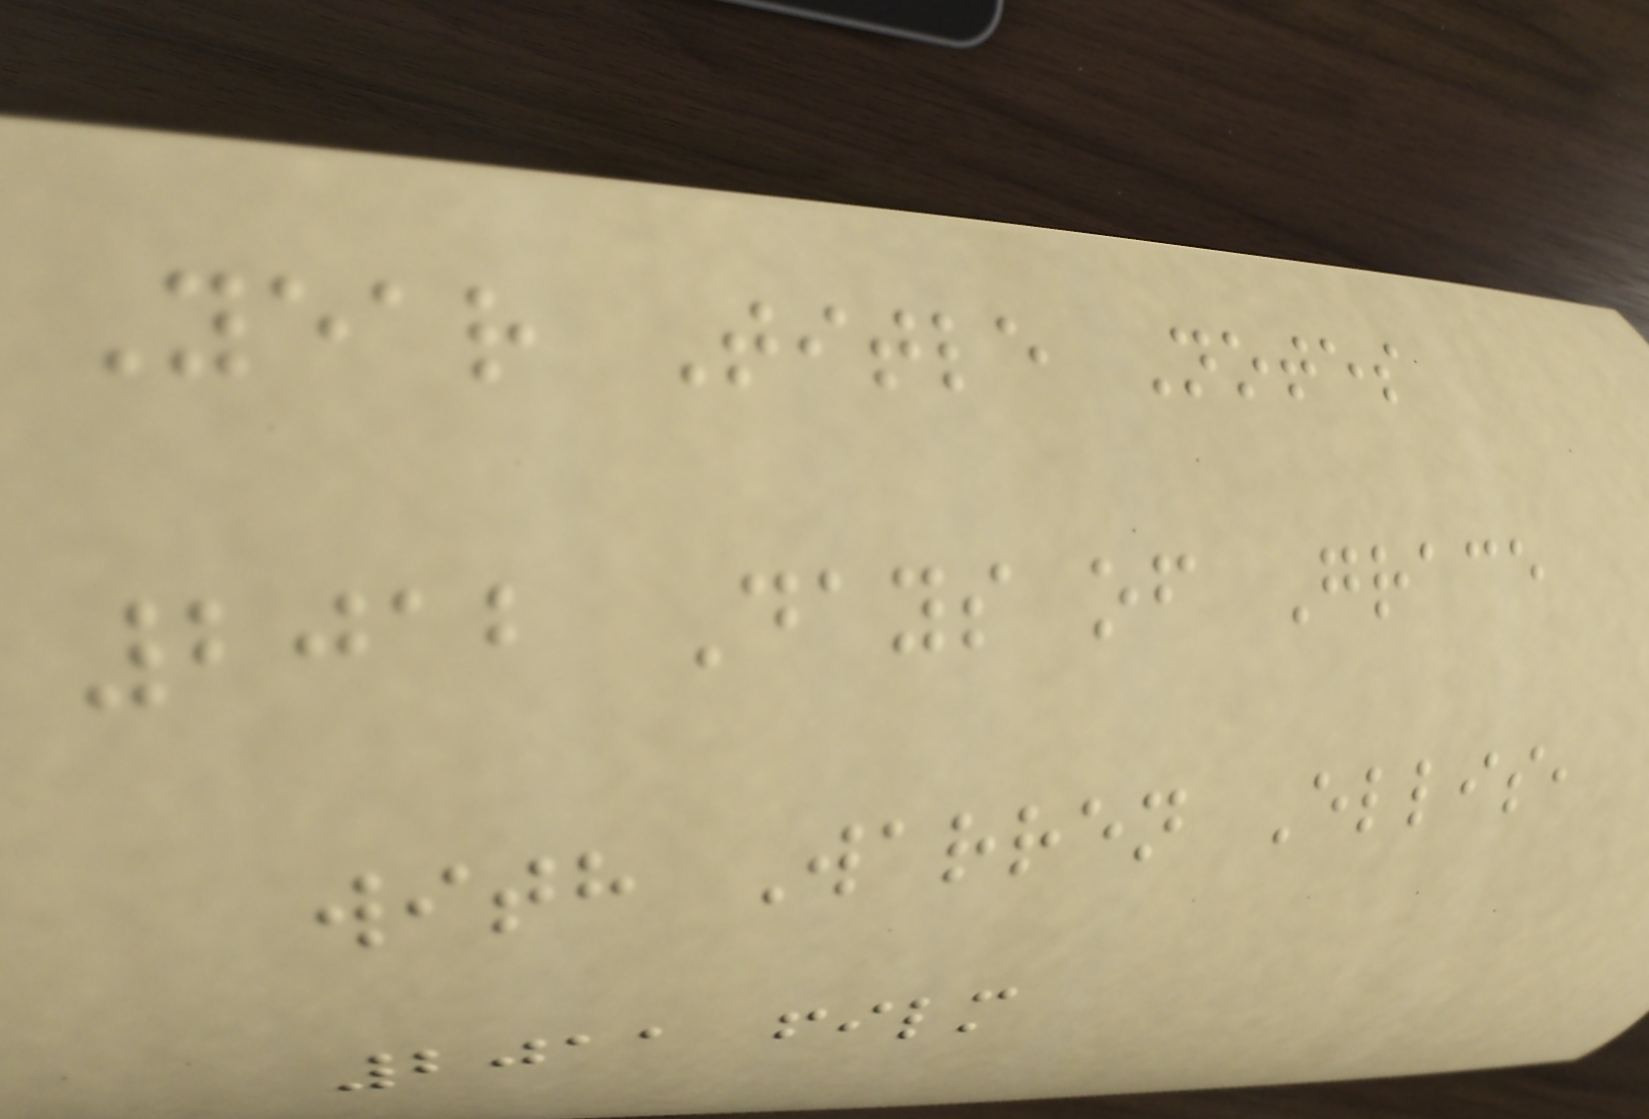Year Title Notes
2012 Days of Grace
with Warren Ellis,
2011 film
